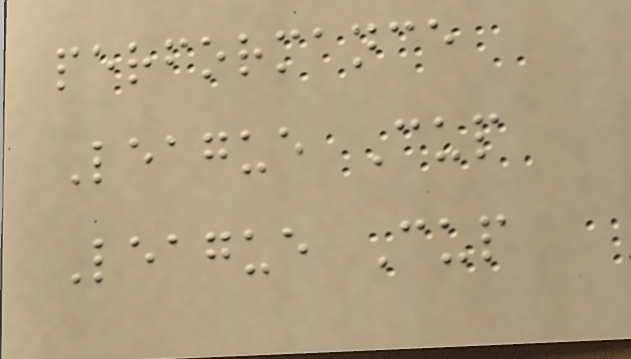performance
League Cup
League Cup
